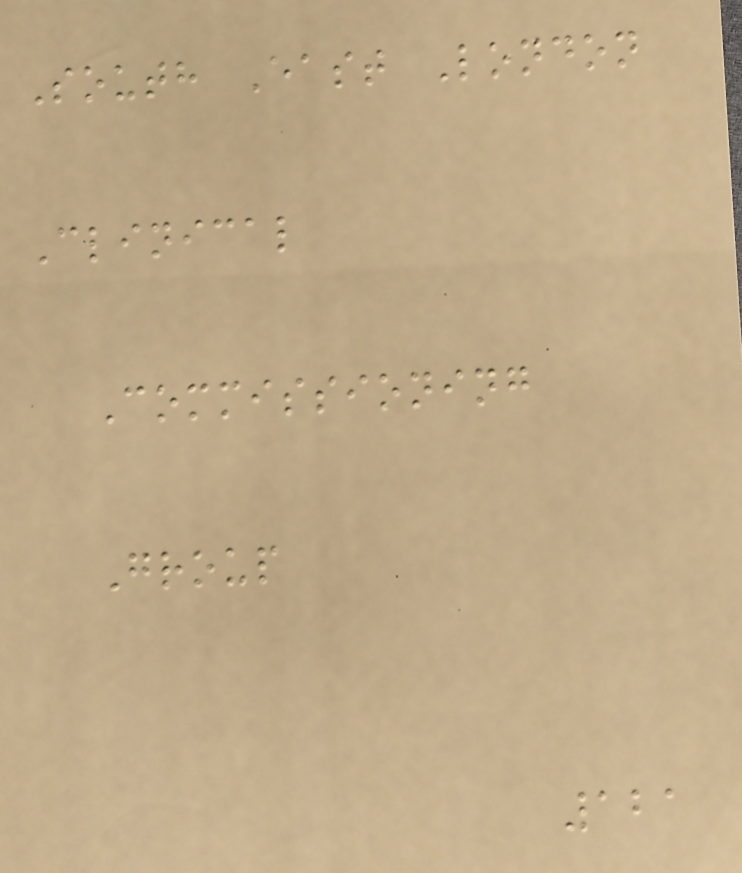South East London
Clinical
Commissioning
Group
121
